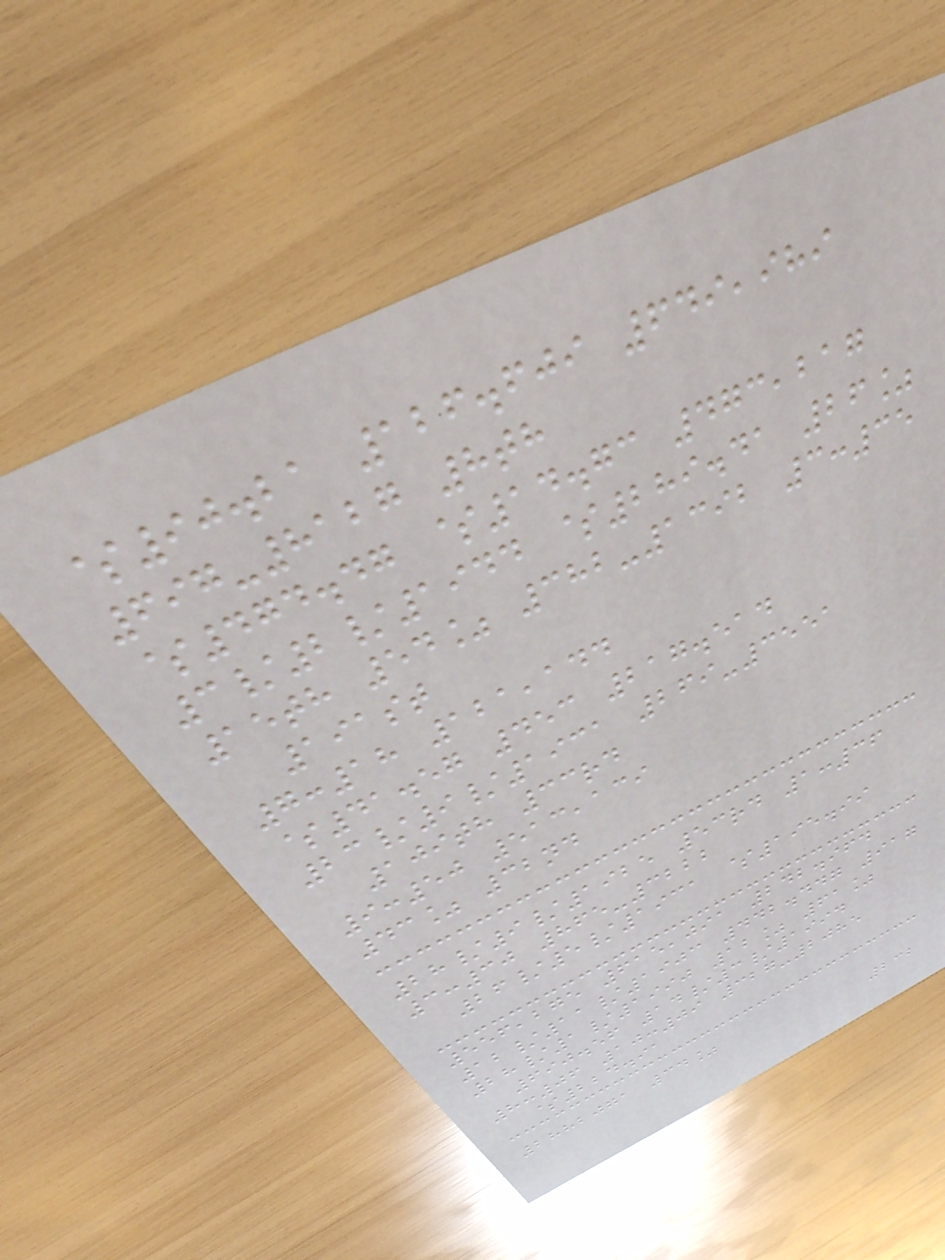$90.21 126.609 649,989
697-8127 8th
$474.47 $14.73 473,217
3/2/1944 $289.41 26%
15th 54% 382-1392 3:35
191st
7:18 121,144
$41.57 453 217.514
23/9/1931 269-3551
109th 33rd
9:50 513,139
43% 32nd
28/9/1925 53rd 1:36
3:30 865-3222
26/5/1931 $195.99
556,275 615,091 242.964
12/11/1903 442.447 917
28/1/1990 12% 61%
690.56 14/3/1994
8:06 10:09 327-2085
$224.91
2882071 34%
232
